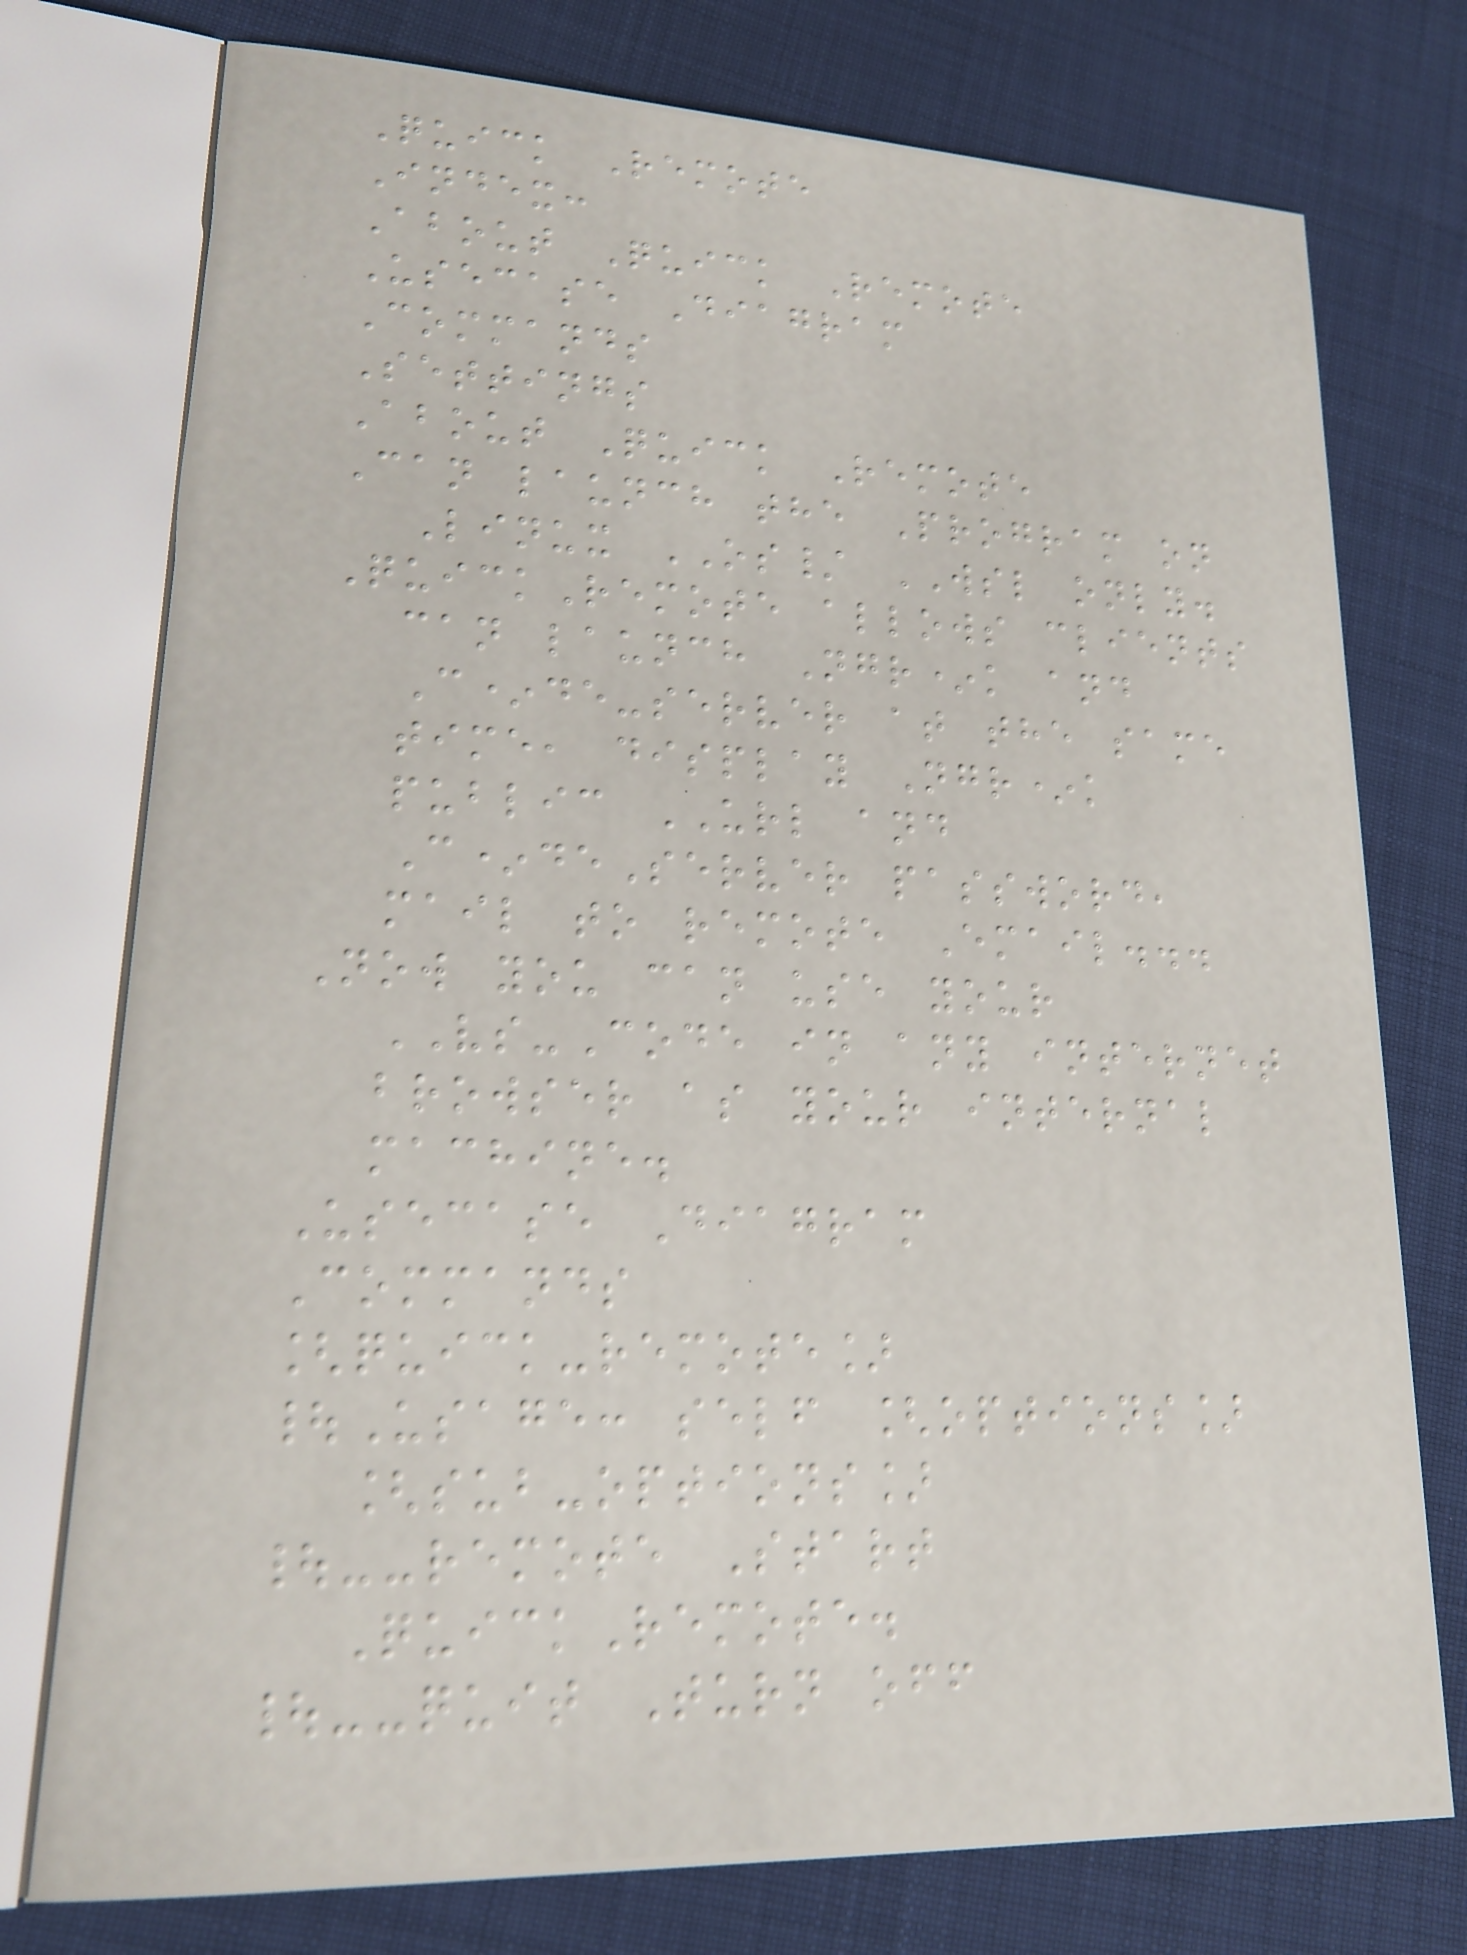Quick Remote
Index:
About Quick Remote
Usecase Diagram
Commands
Settings
About Quick Remote
Can launch the Program on
Linux OS/ WSL only.
QuickRemote allows clients
can launch Ngr*k and
C*de-server at the same
time, display Ngr*k
public URL and
C*deServer password,
mail to remote Email...
Now you can use your
VS-Code in any internet
browser as your internal
machine.
Usecase Diagram
Commands
[quick-remote]
|Usage: self [options]
[sub-options]
|--remote Start
QuickRemote.
|--quit Turn off
